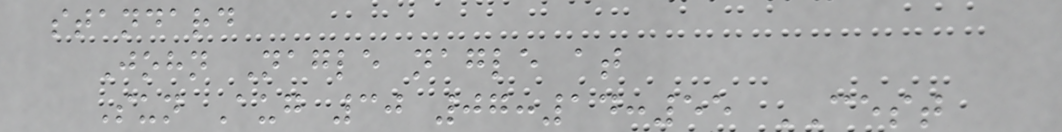standard
John Nagle nagle at
Sun Aug 30 07:14:55 CEST
